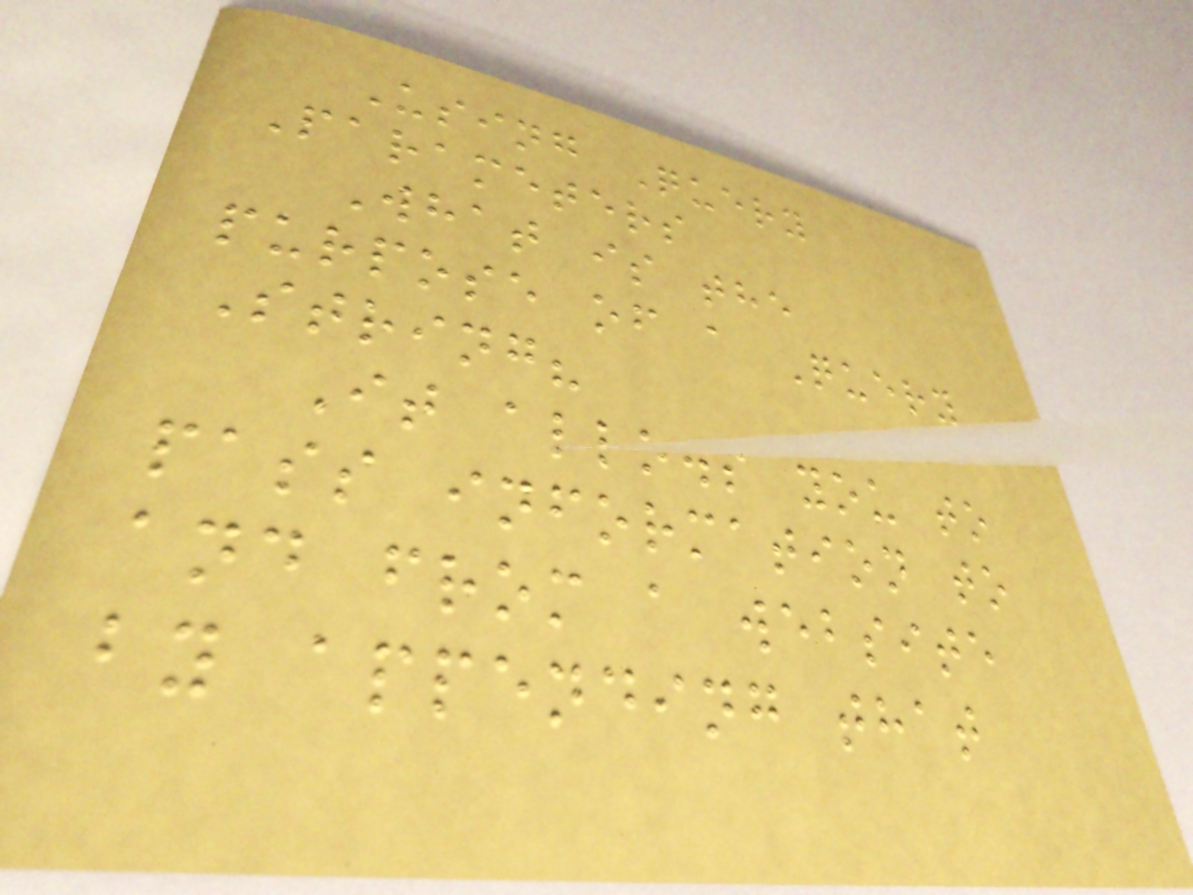Using Query
Parameters
What is the
purpose of a Query
String?
It allows you to
pass information to
and from a website
by appending that
